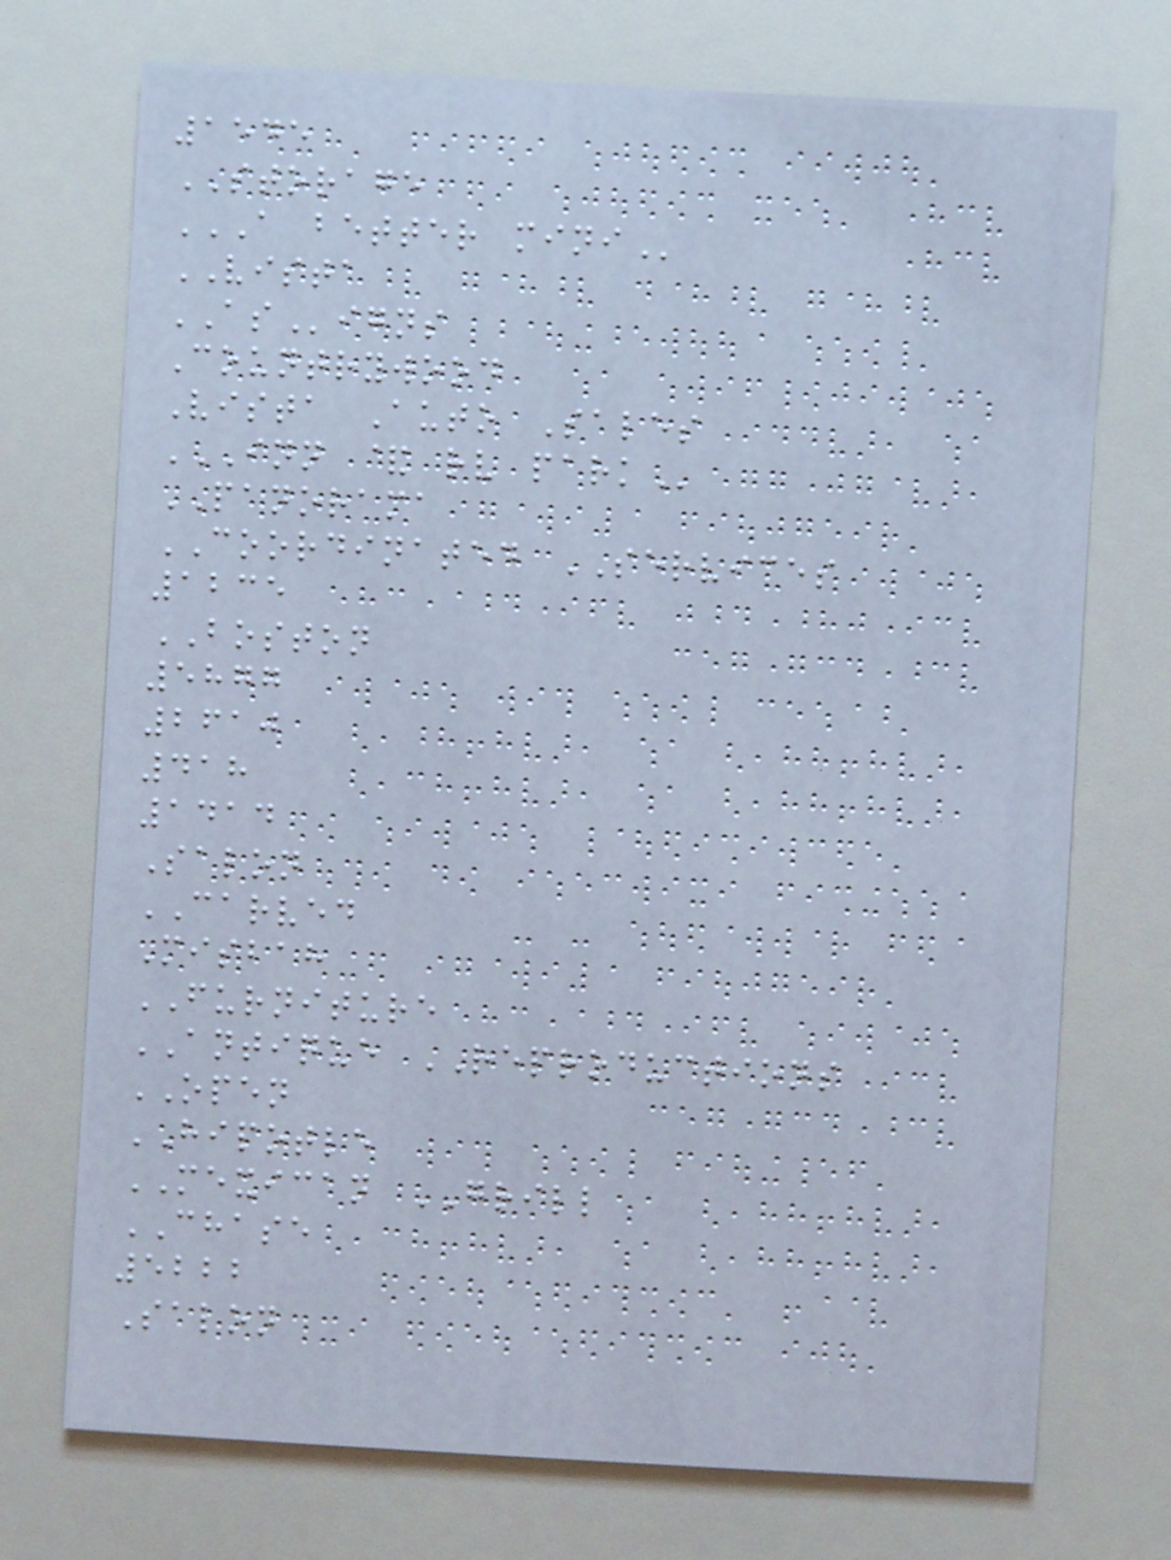1545
STORAGE
A BETTER MINI
VISTA
ASigns
Countrywood
Vista Auto Sales
INN & RV PARK
PANORAMA
COORDINATED SERVICES
1235
BOSTON
5877
2610
418
1414
Salon
CARVED
Misbah
FURNITURE
ANTIQUE REPRODUCTIONS
OPEN
HIPOTLE
MEXICAN GRILL
CHASE
5222
Salon
